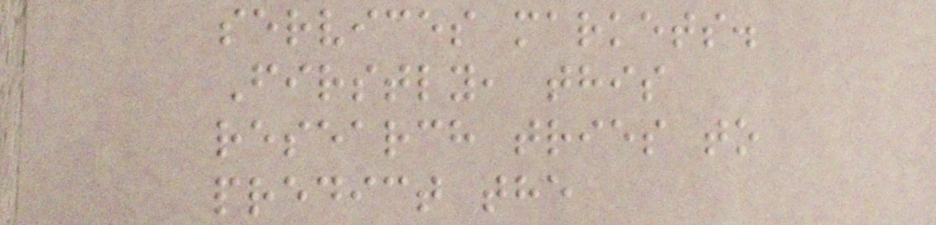services markets.
Firstly, this
research tries to
predict the
